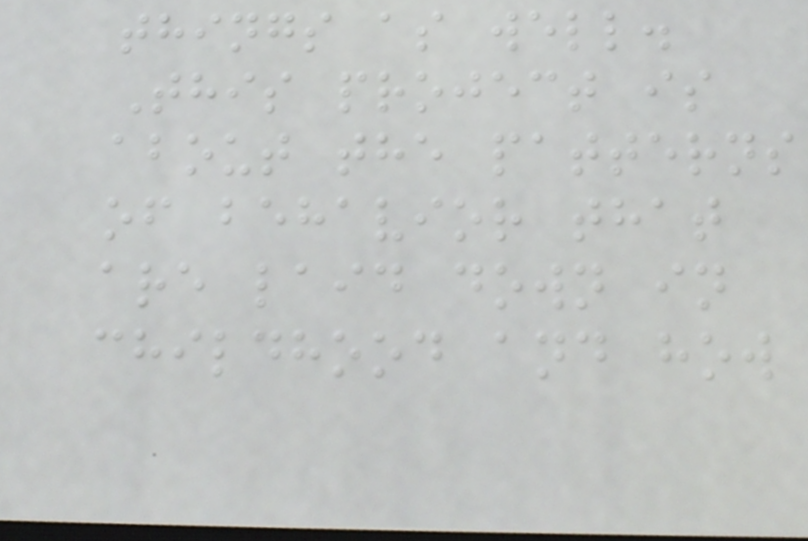things as well.
This project is
about the patterns
of behavior that
are laid down in
childhood and how
